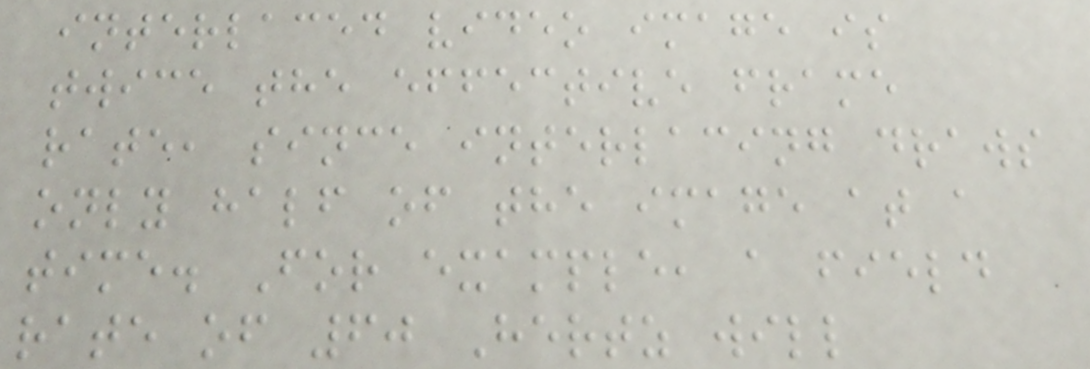interlaced video image is
twice the effective frame
rate, since interlacing draws
only half of the image at a
time. For example, a field
rate of 60 Hertz will
